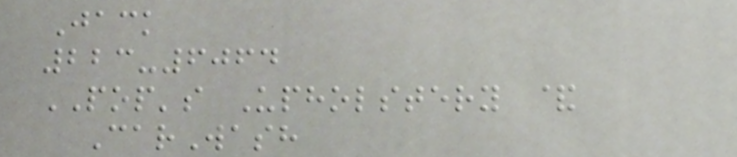Jack
223-6064
POP's Upholstery &
CarWash
